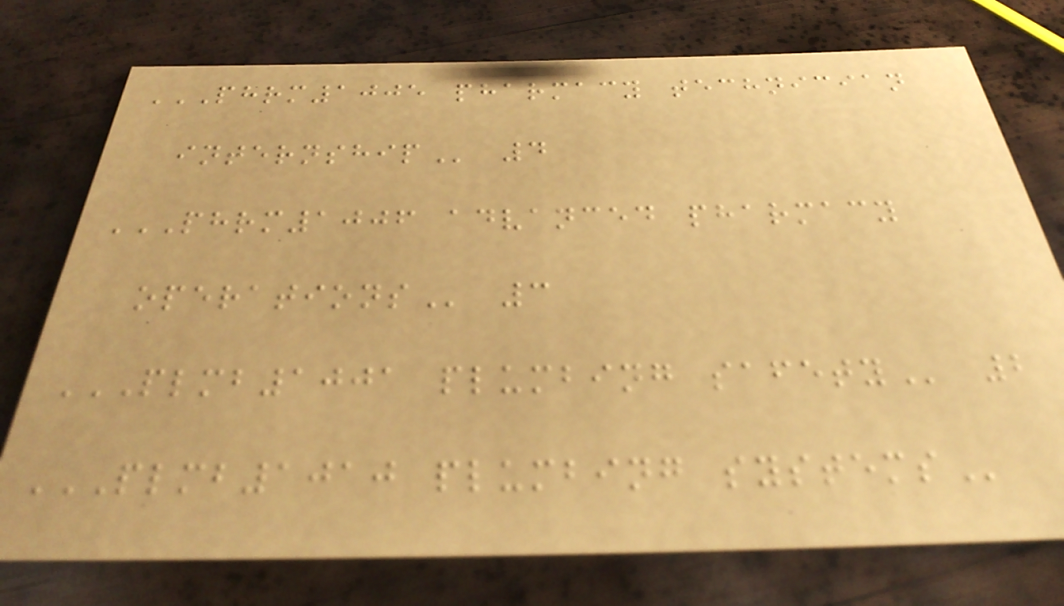PHRM1005 PHARMACY TECHNICIAN
INTERNSHIP 4
PHRM1006 ADVANCED PHARMACY
OPERATIONS 3
PLMB1001 PLUMBING SAFETY 2
PLMB1010 PLUMBING SYSTEMS
